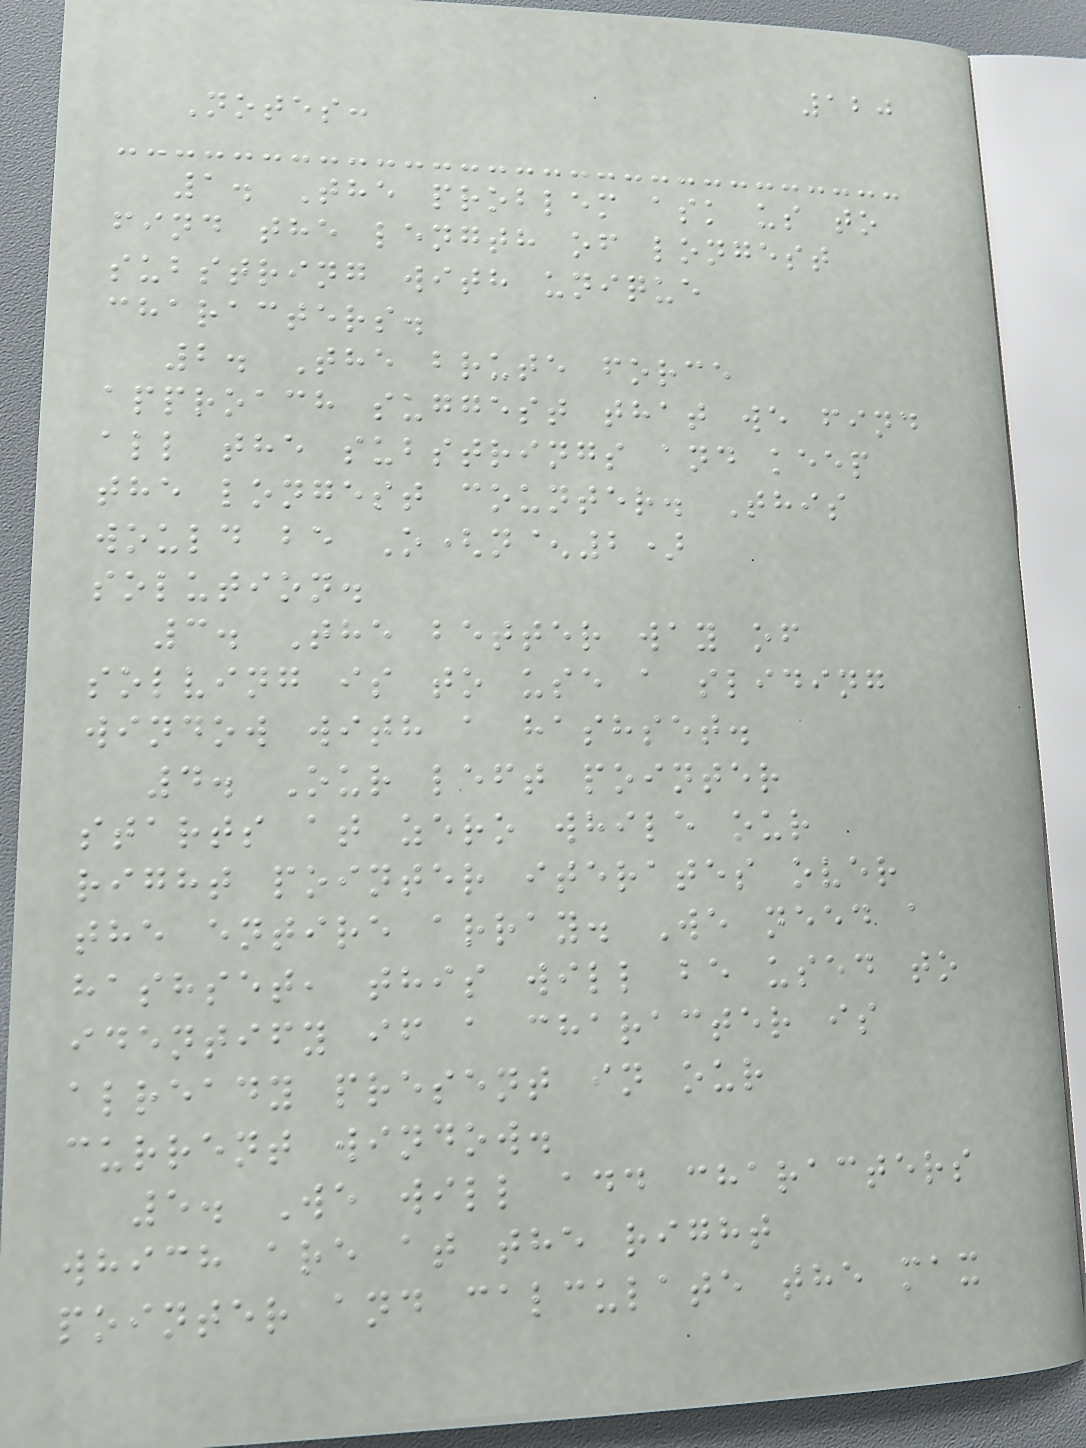120
Notes:
1. The problem ask us to
find the length of longest
substring with unique
characters.
2. The brute force
approach suggest that we find
all the substrings and keep
the longest counter. This
would be O(n^2)
solution.
3. The better way of
solving is to use a sliding
window with a hashset.
4. Our left pointer
starts at zero while our
right pointer iterates over
the entire array. We need a
hashset, this will be used to
identify if a character is
already present in our
current window.
5. We will add characters
which are at the right
pointer and calculate the max
